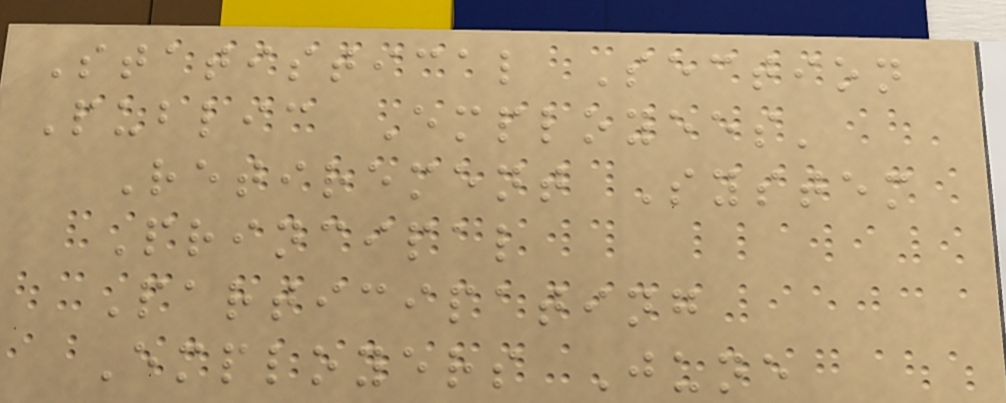Statistical Section
Public Employees'
Retirement System
Principal
Participating
Employers June
